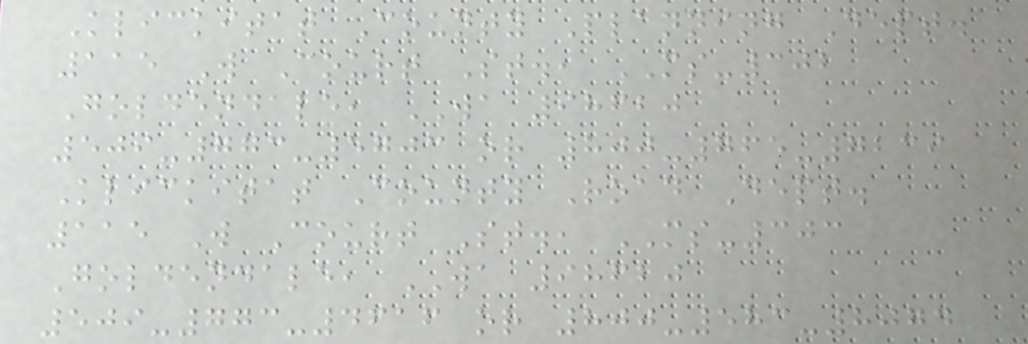Klickitat County Planning Dept.
115 W Court St., MS-302
Goldendale, WA 98620
509-773-5703 or 800-765-7239
Klickitat County Road Dept.
115 W Court St., MS-303
Goldendale, WA 98620
509-773-4616 or 800-583-8074
